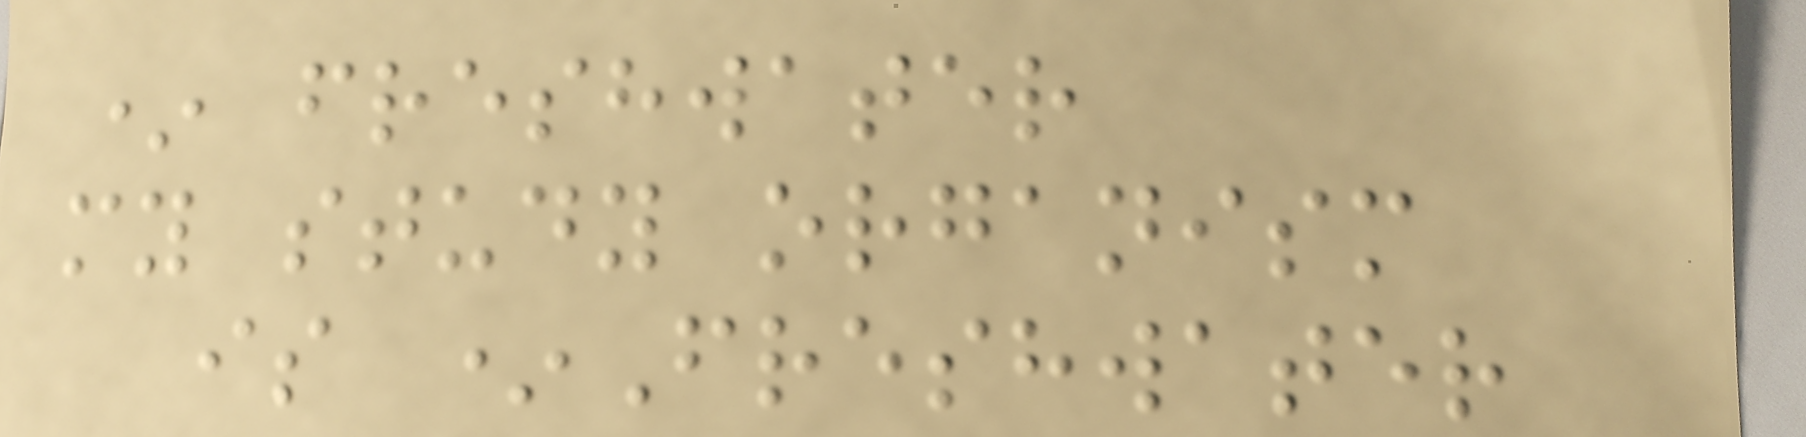* freshwater
my study organism
is *Freshwater
